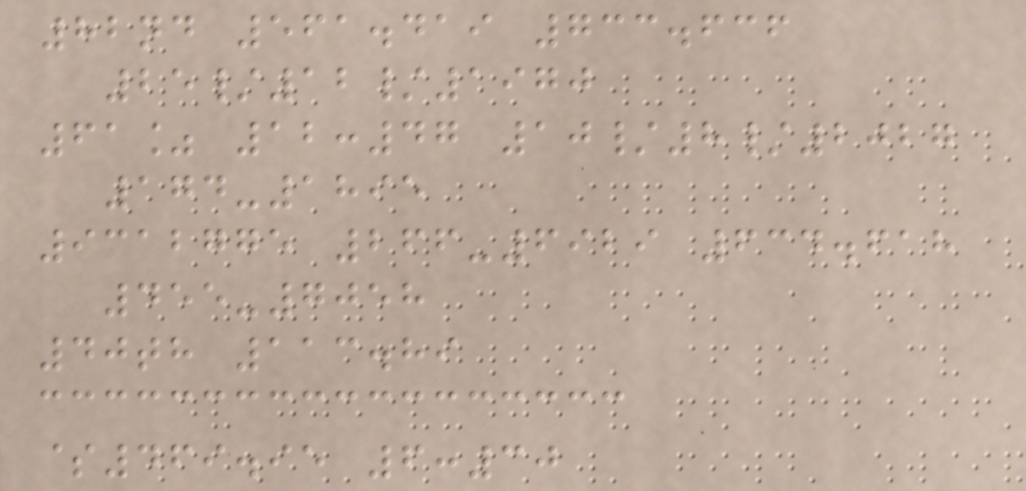82nd 561.419 733.636
25/12/1970
61% 12:47 10/8/2027
174-1895
9312775 266-6929 634.618
455-7058
40th 113.89
$469.95 6:30
